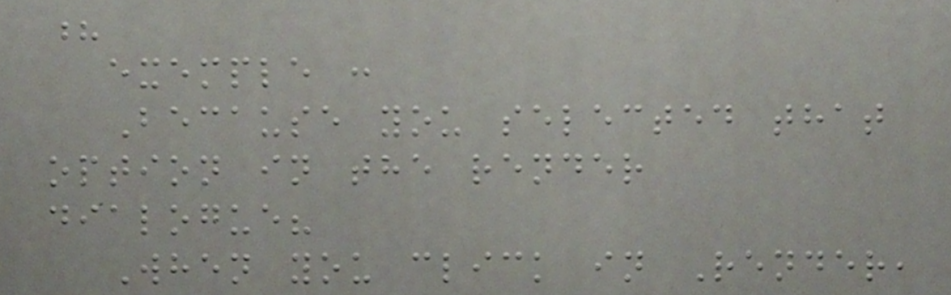?
exemple :
Because you selected that
option in the render
dialogue?
When you click in Render,
